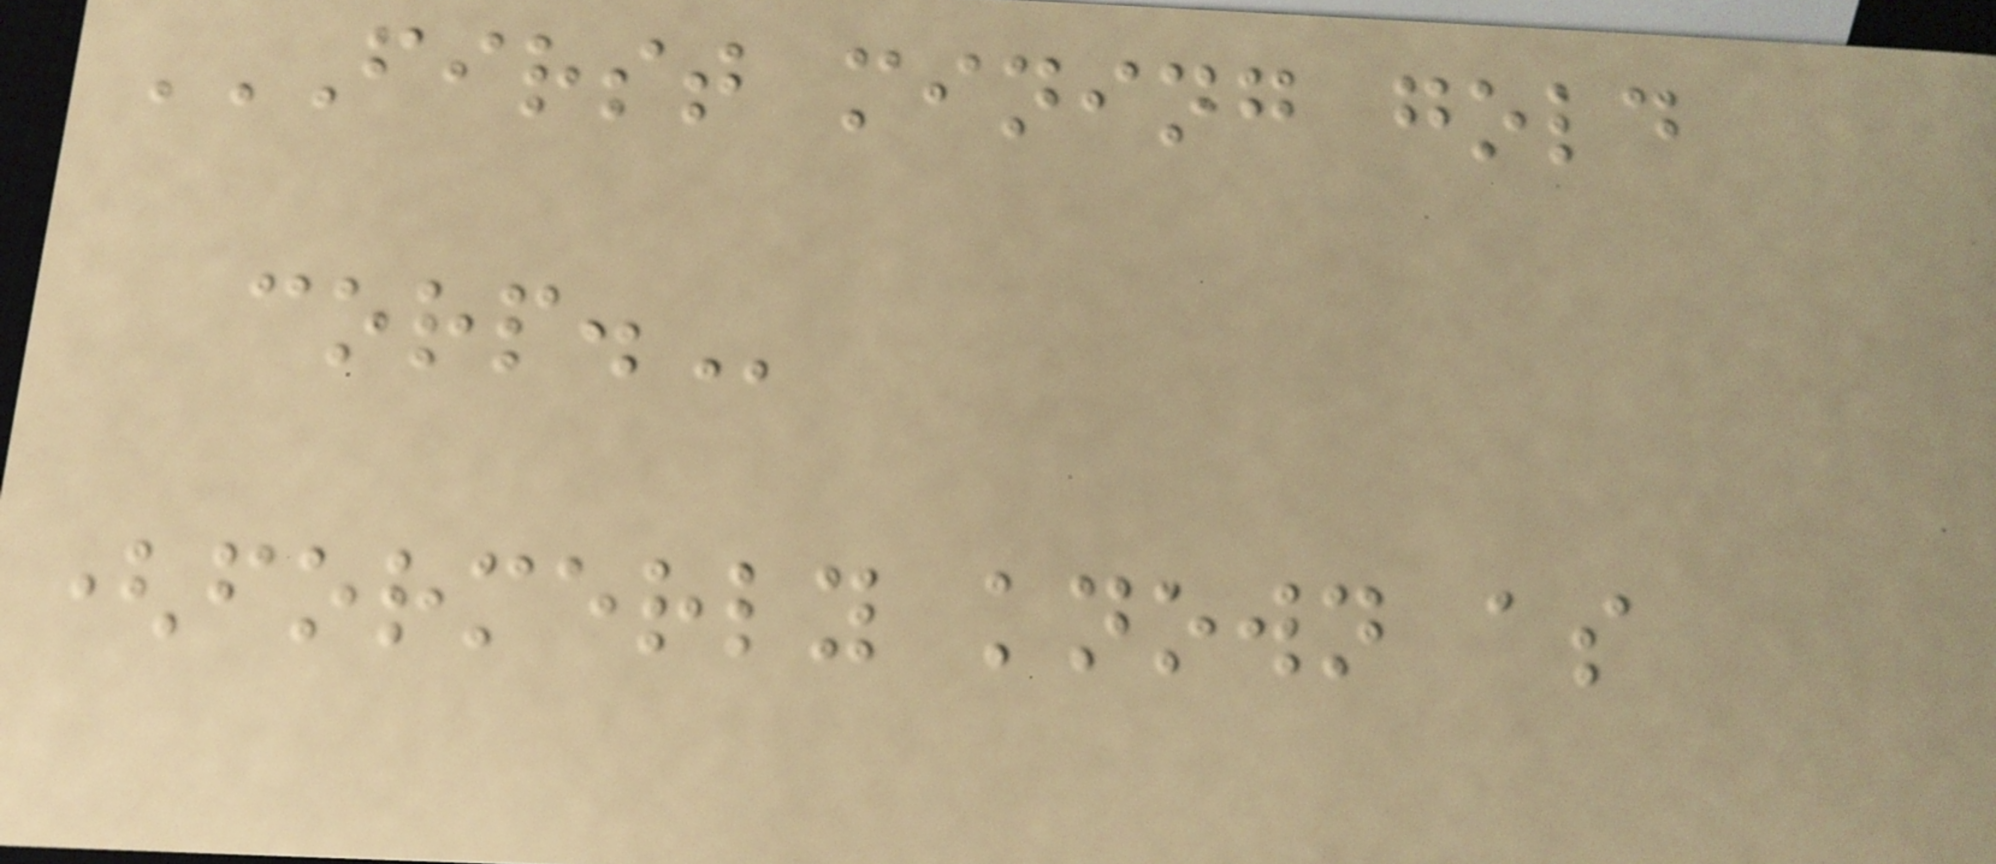FIRST MINING GOLD
CORP.
(formerly known as
